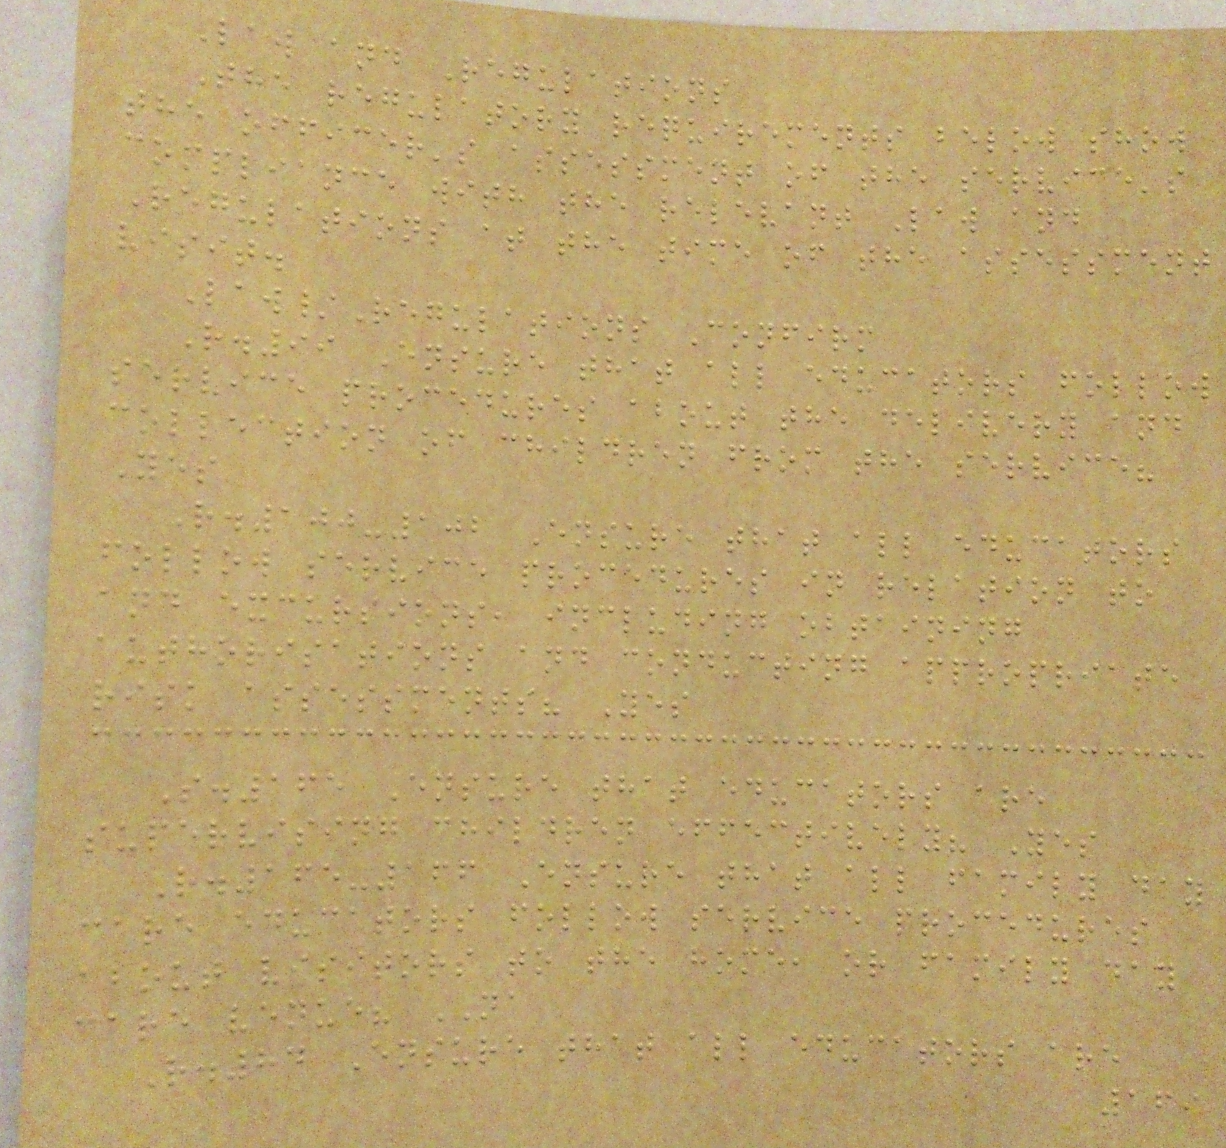Law and Regulations
The regulatory requirements below show
the officer's assessment of the service's
compliance with the relevant Law and
Regulations at the time of the assessment
visit.
Law/Regulations Confirm
R.99 Ensure that all educators follow
service procedures about the delivery and
collection of children from the service?
Yes
R.100-102 Ensure that all educators
follow service procedures in relation to
and excursions, including obtaining
authorisations and conducting appropriate
risk assessments? Yes
S.165 Ensure that educators are
supervising children effectively? Yes
R.165-166 Ensure that all family day
care educators follow service procedures
about visitors to the home, or family day
care venue? NA
R.84 Ensure that all educators are
169
